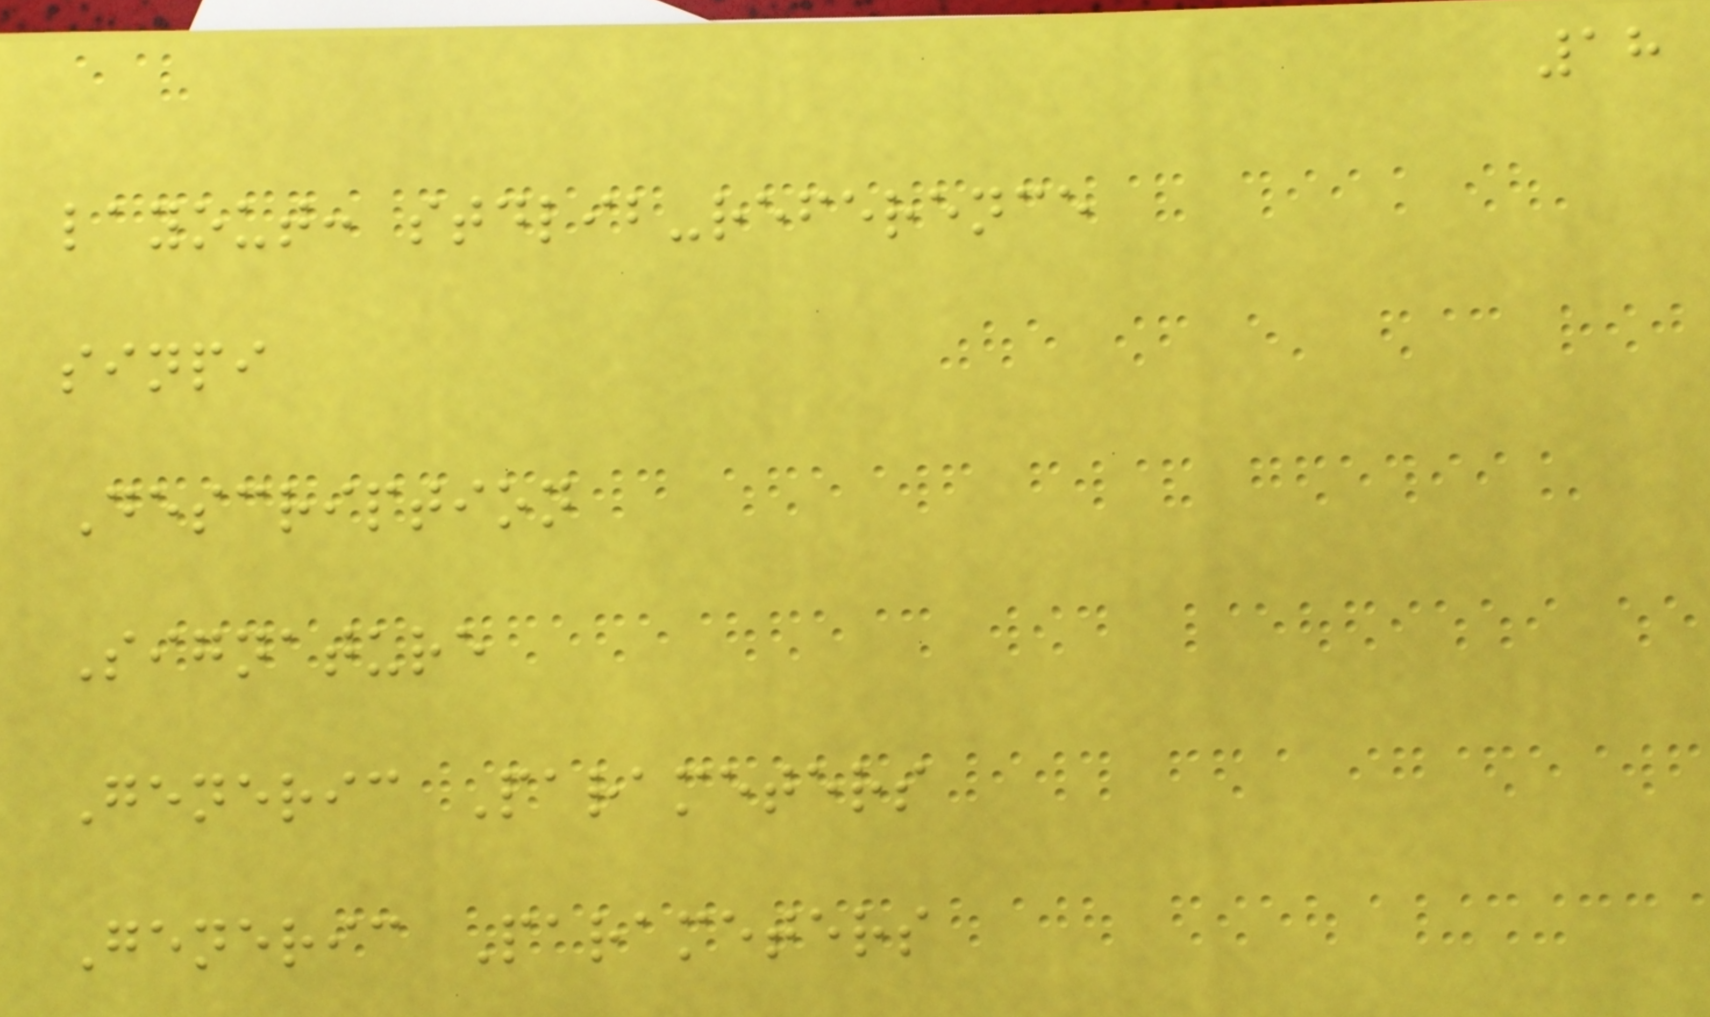18
layout: stdlib-reference
sinpi
Description
Signature
Generic Parameters
Generic Parameters
